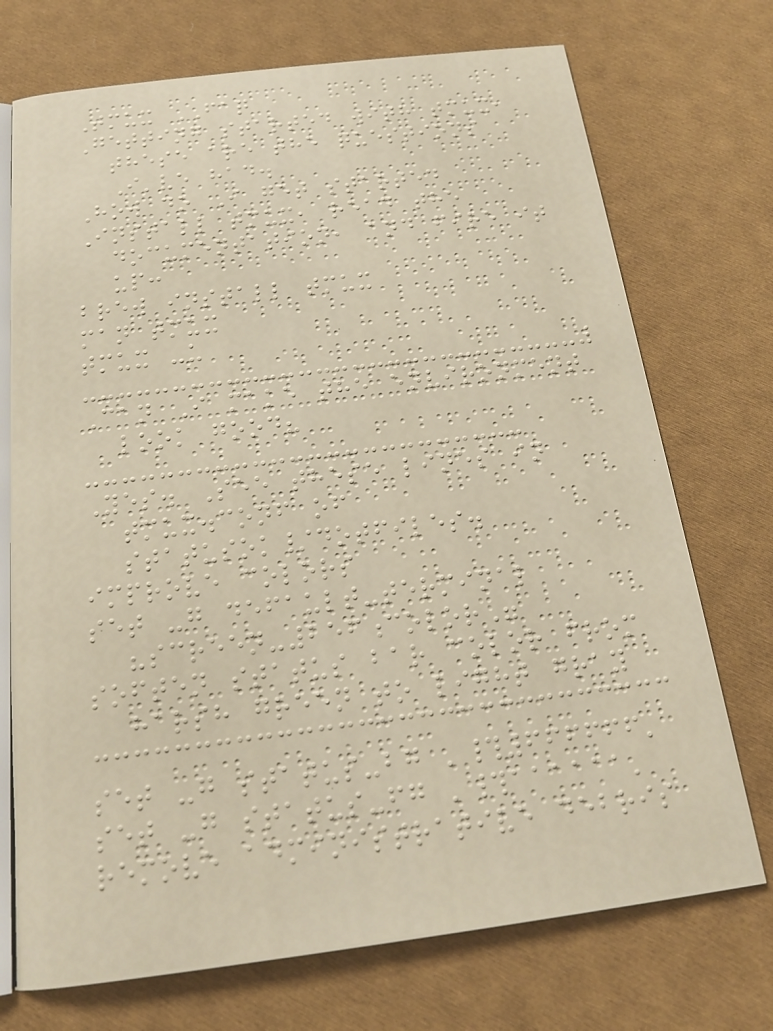Tmux FAQ
Getting started with tmux,
these are the questions
I've had.
How do I get started
Install tmux, read the
documentation, and fire it
up:
brew install tmux
man tmux
tmux -u
Can I make the environment
look good?
Yes. See these lines in
tmux.conf of
statusok/dotfiles.
improve colors
set -g default-terminal
"screen-256color"
soften status bar color from
harsh green to light gray
set -g status-bg '#666666'
set -g status-fg '#aaaaaa'
remove administrative debris
